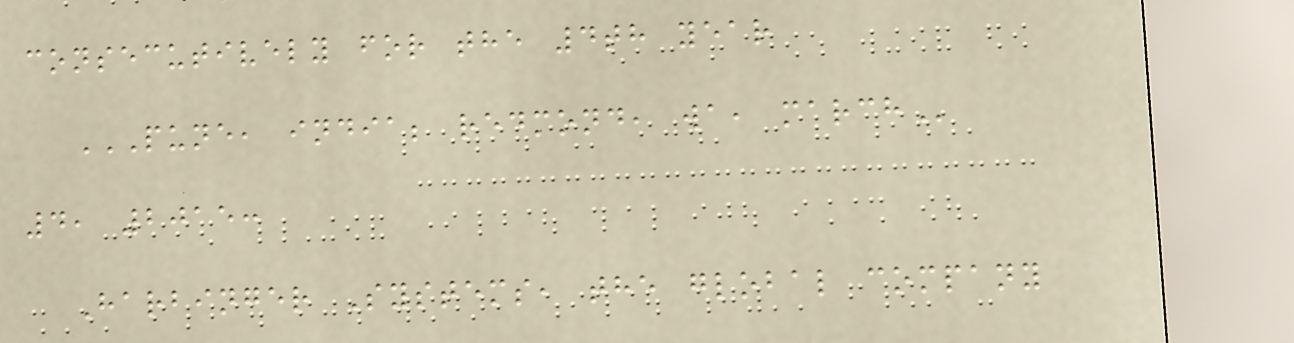consecutively for the 4th year
PUNE, INDIA; REDMOND, WA, MARCH
4, 2015:
Harbinger Systems, the global company
